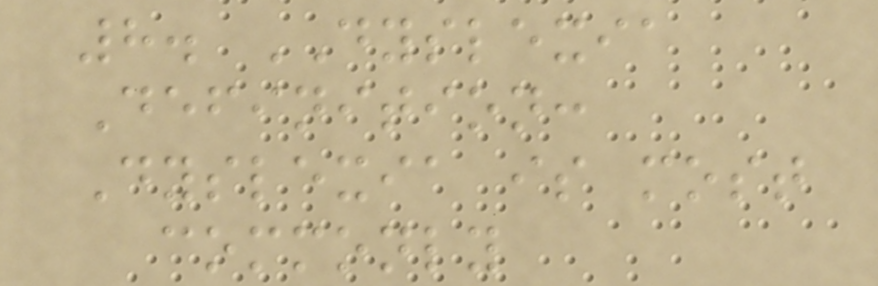8. DYSLEXIA
Definition:
Dyslexia is most
commonly
